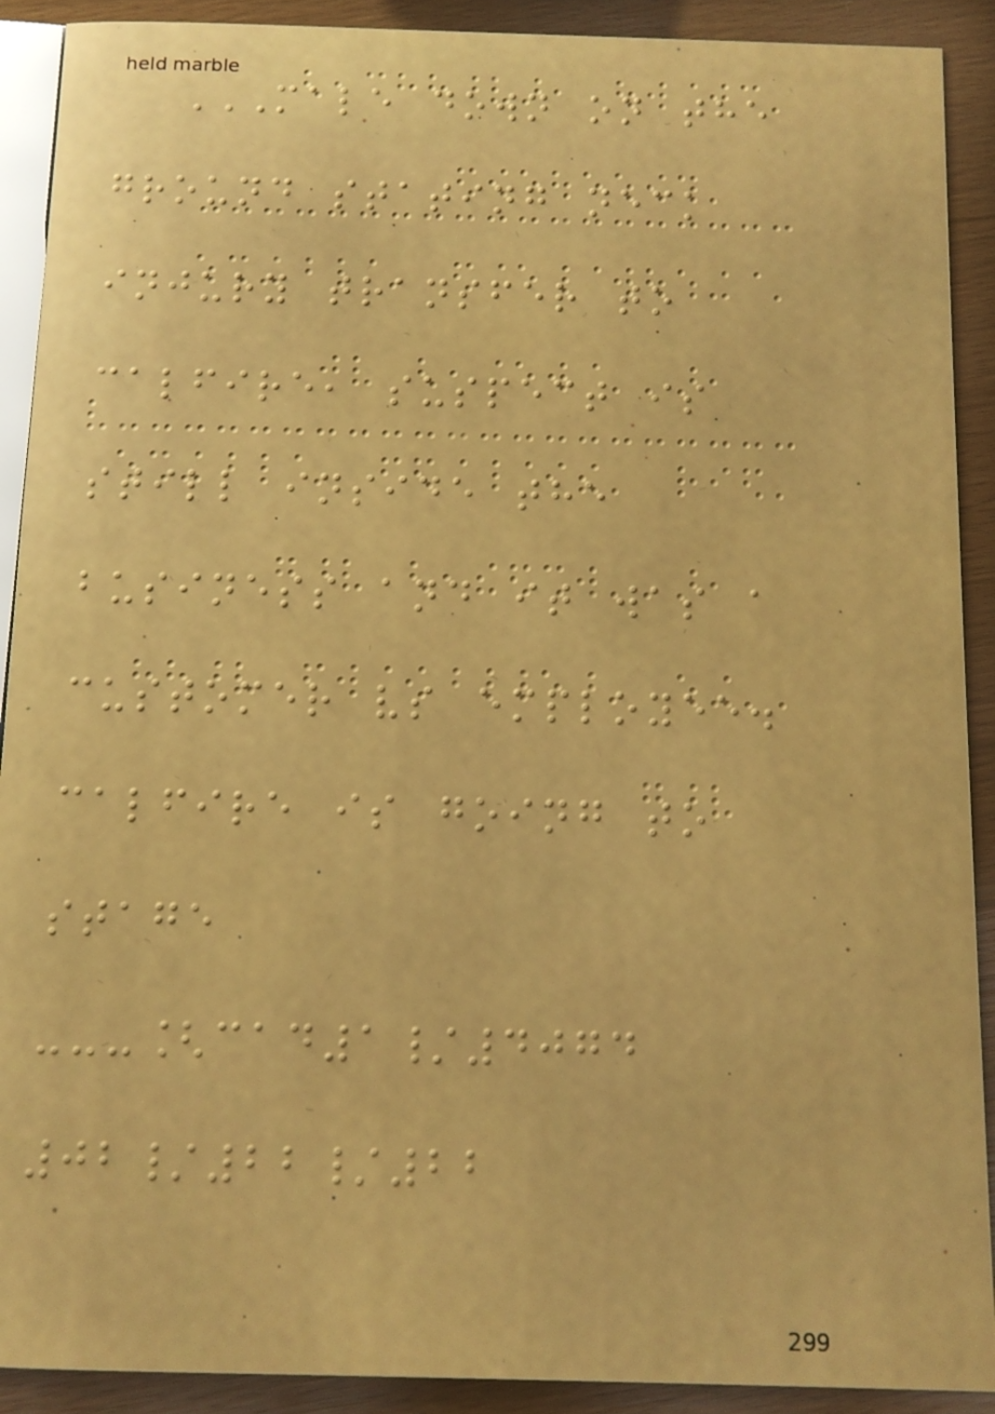MALE DOWN ON THE
GROUND STATING NECK
INJURY TRANSFER TO
CALFIRE, SUSPECT IS
STILL INSIDE THE
BUSINESS AND IT WAS A
CUSTOMER VS EMPLOYEE.
CALFIRE IS GOING TO
STAGE
---[CAD1/4074
02/22/22
